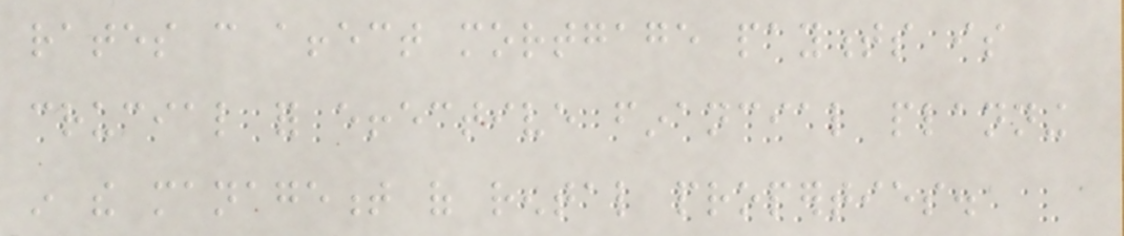rates can affect mortgage payments is
crucial for effective financial planning
in the management of rental properties.
